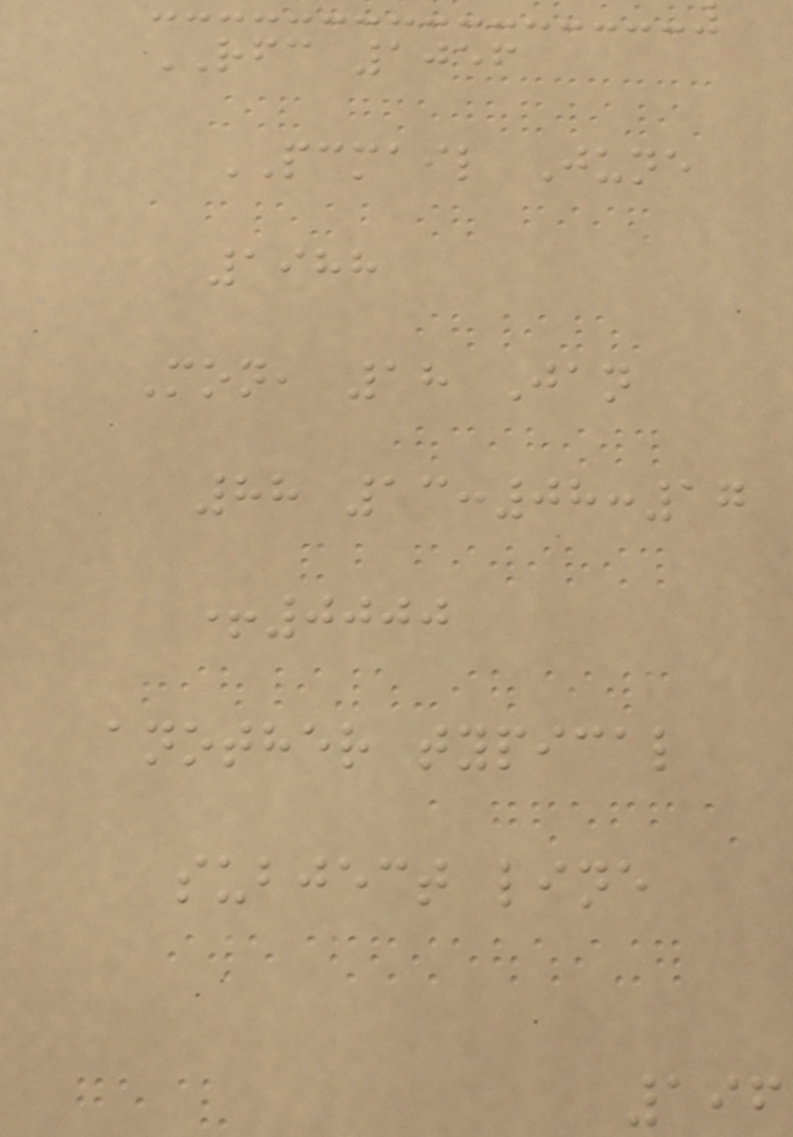RFC 1056
PCMAIL June
1988
Mon, 18 Jan
88 13:08:17
+0000
another typical
subject line
196
